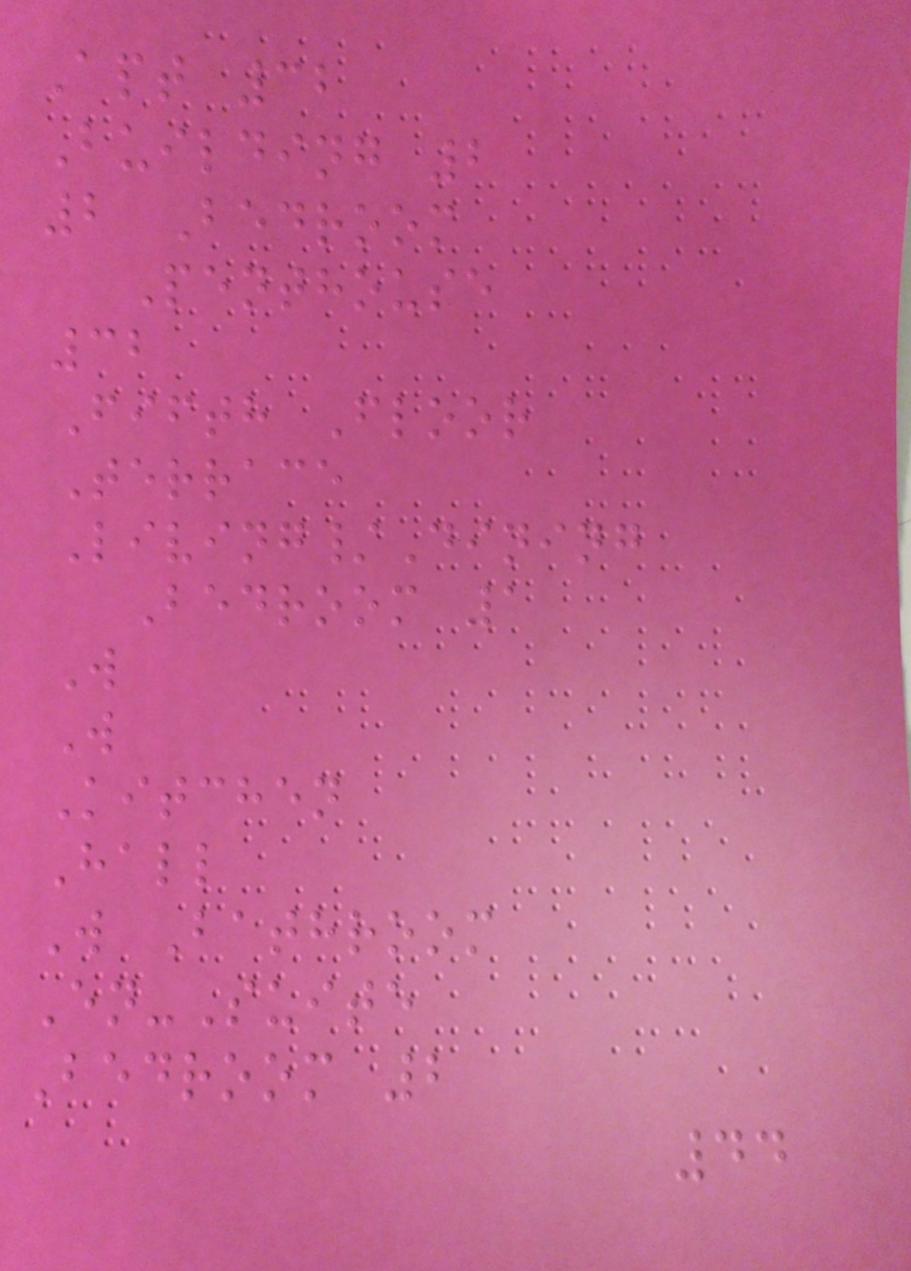Apt 32
Building 2
2 Bedroom
Penthouse
32
Fifth Floor
Terrace
Living/Dining
Bedroom 1
W
W
Kitchen
Hall
W Bathroom
En-Suite
Bedroom 2
44
